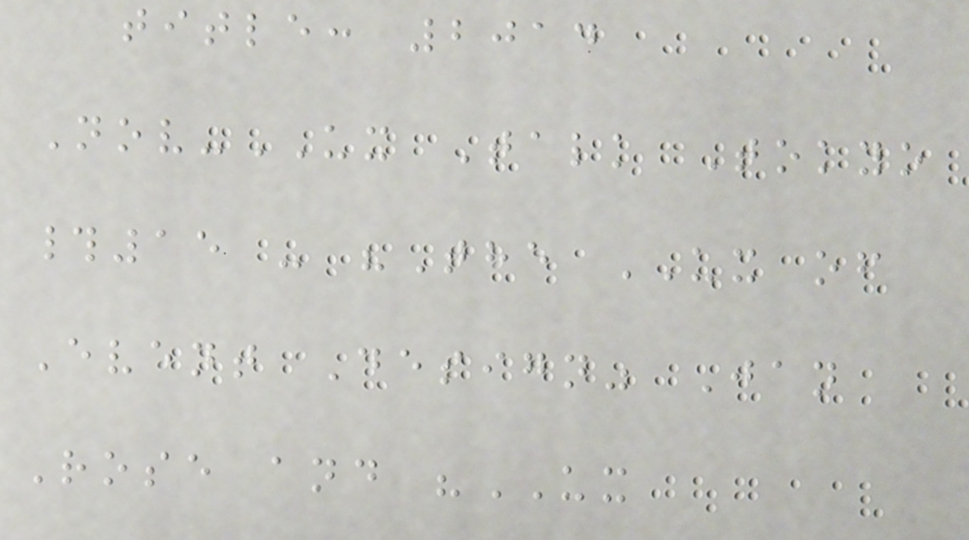title: 2014
Nov-UX Talk Tokyo
#15 - "The UX of
Event Design" Jan
Rose and "UX
